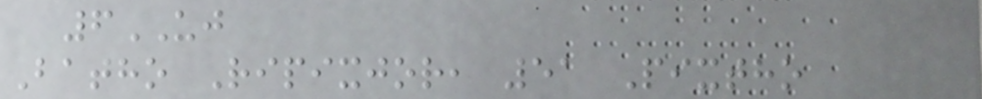6UJ
Batho Ripixjor, 51 Pixtho
